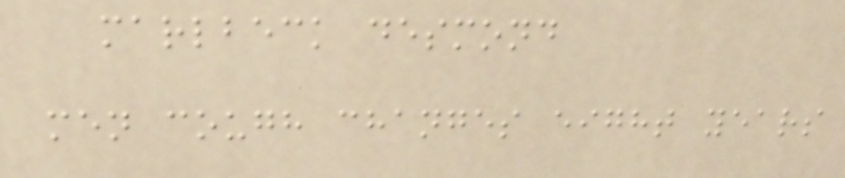marlbeck desmond
men cough changes eight years
